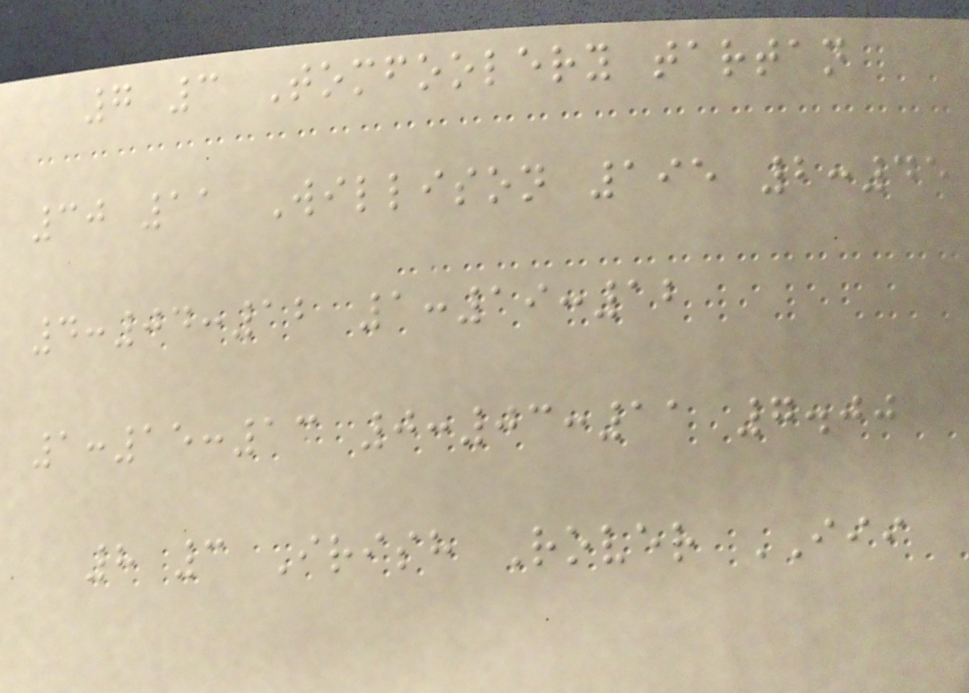7 3 Tomfoolery tartan
30 11 Willison 195 2:45
4:04:12 1:19:12
1:15:13 0:03:11 7.00
8 3 Irish Rover III
